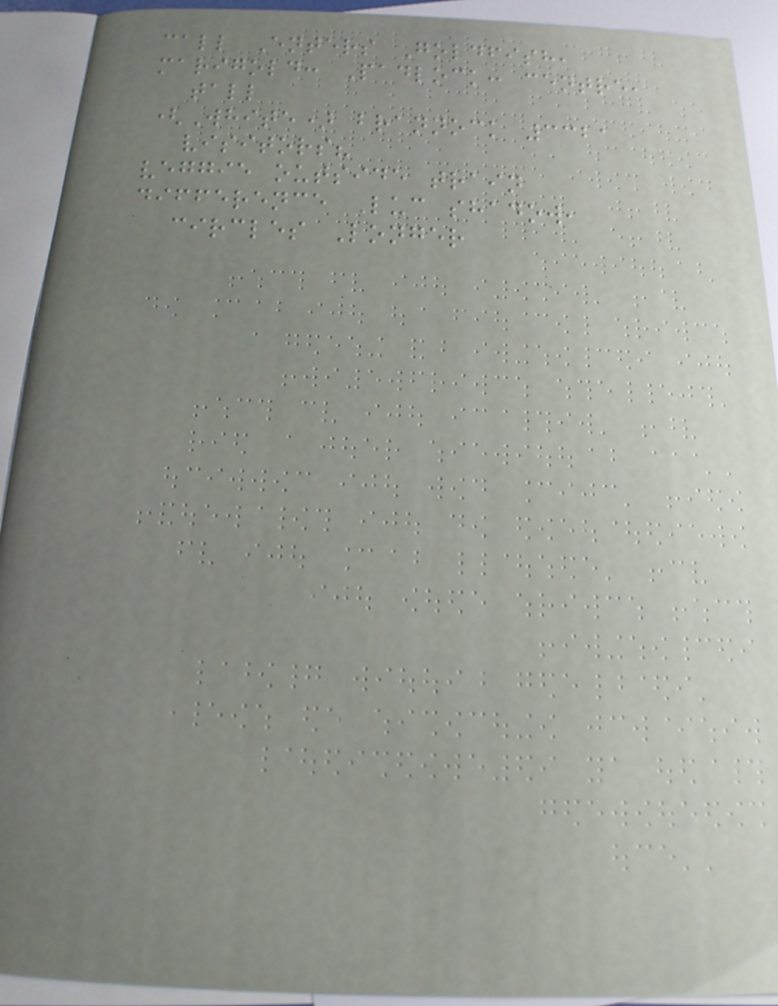call Enters Goldfish,
marigold: Padlock: centre,
tall
(White) brannock 3321
visitors?
veggie outside train
difference Luc shadow,
circles Longer
